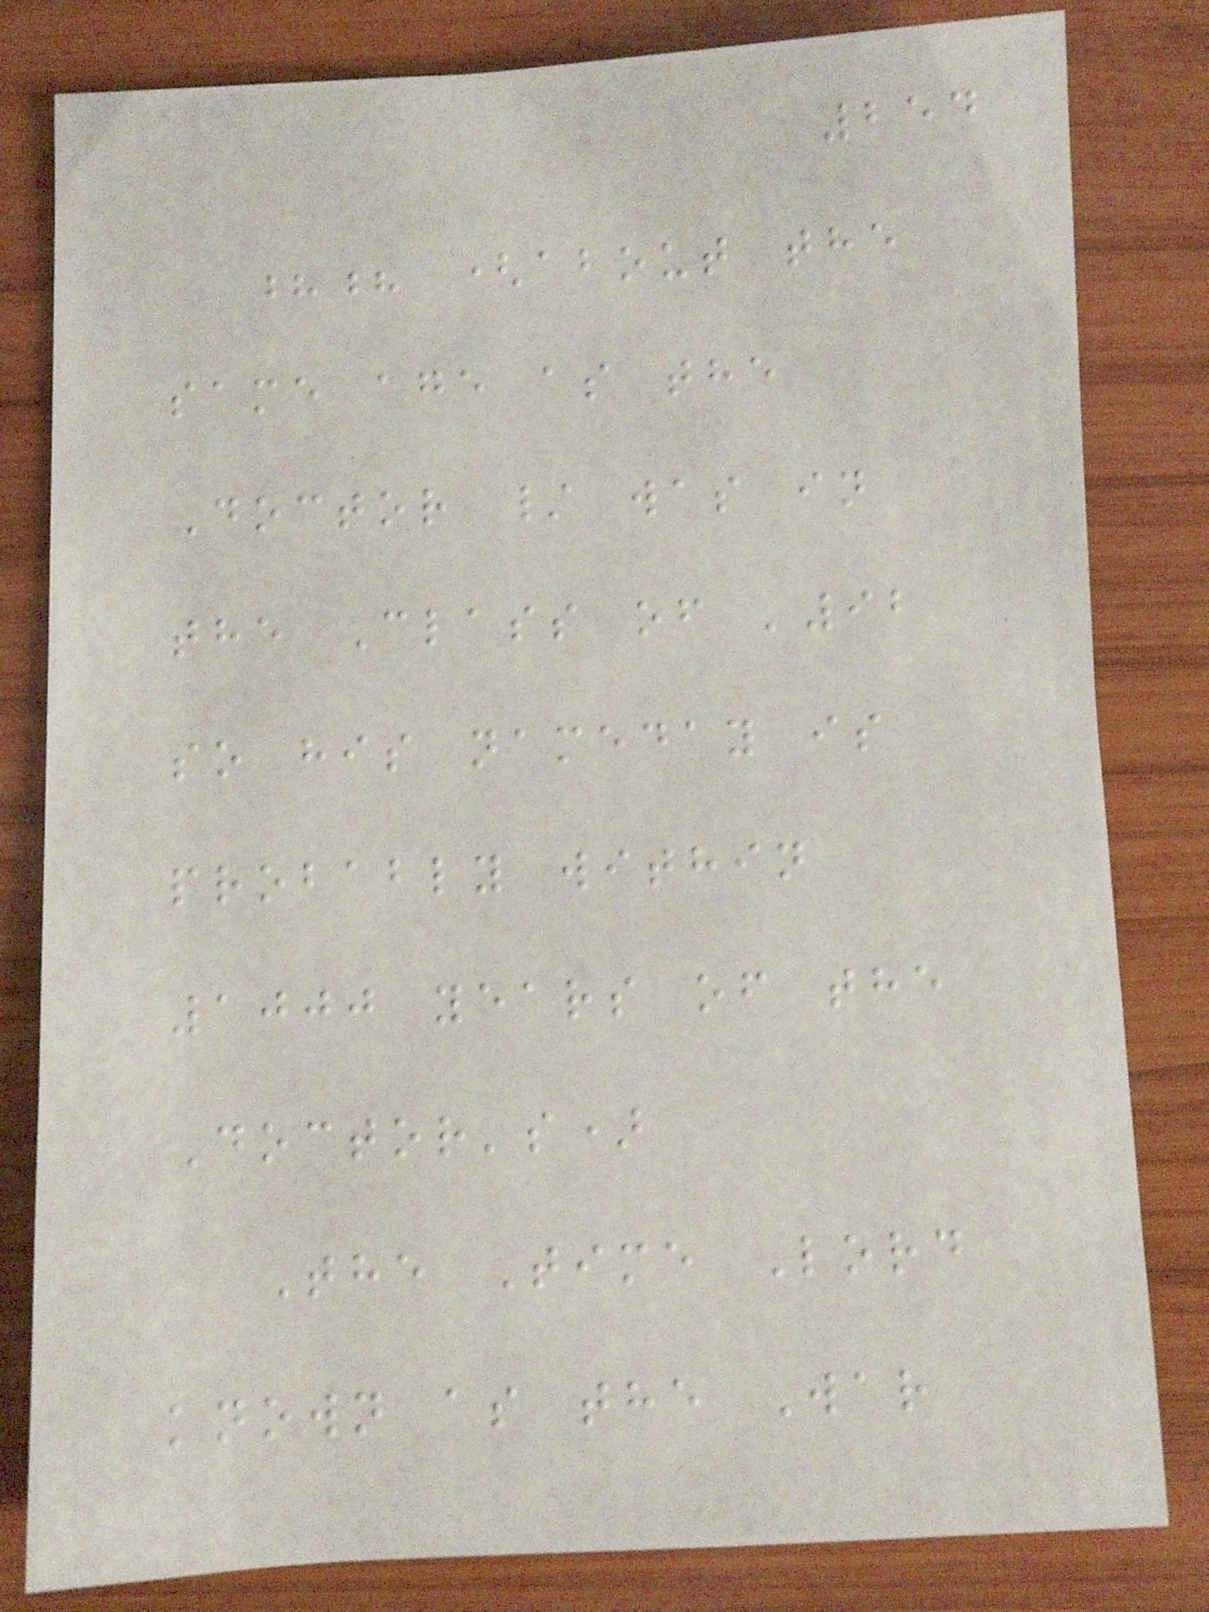254
?? (about the
same age as the
Doctor / was in
the Class of '92
so his nameday is
probably within
1000 years of the
Doctor's)
The Time Lord
known as the War
